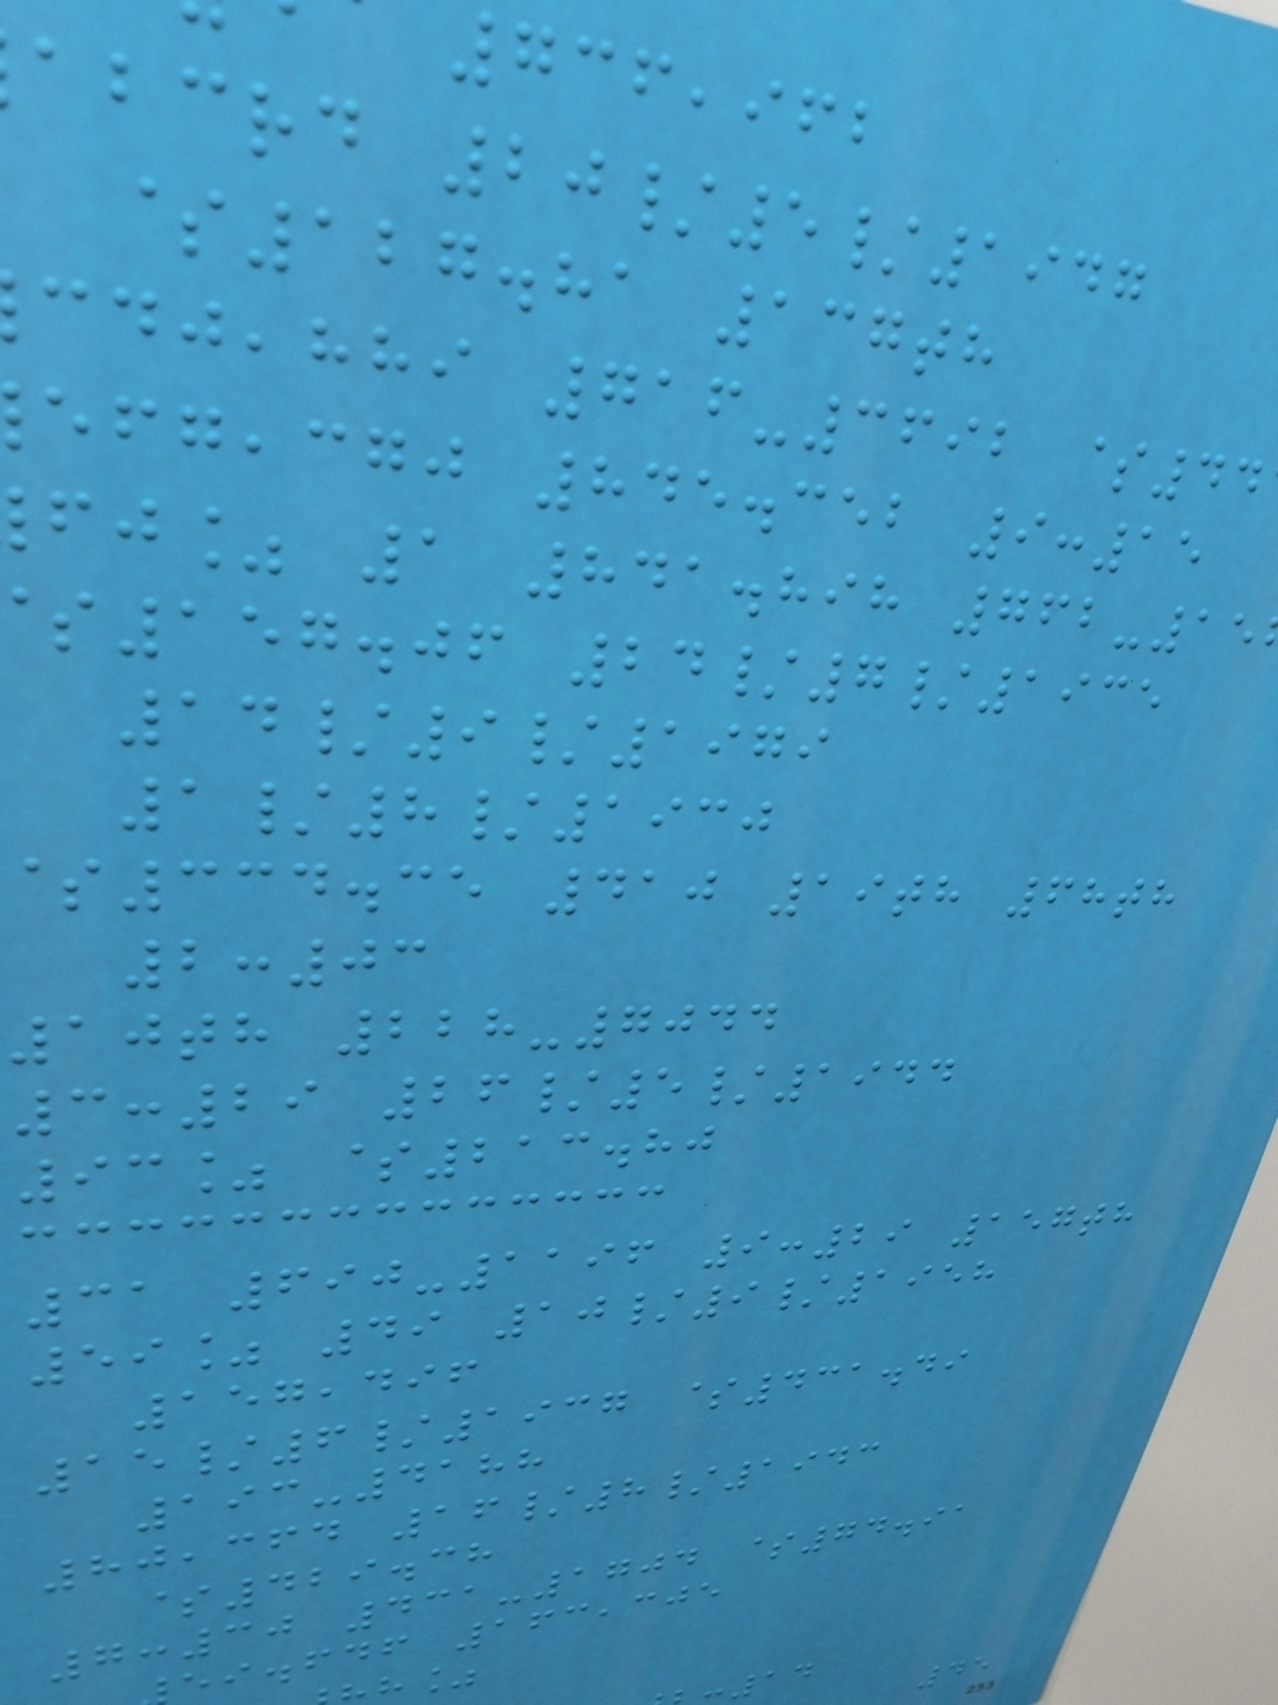736,962
abcrd 20/5/1947
$127.81 137th
,hhi 716-3692 $44
,cgj 845.352 9:15
fj% 1 841.898 762-15
157.06 24/7/1935
14/9/1979
1/8/1930
334.35 410 19th 68th
2:03
10th 228-7044
3:29 26/5/1944
93% $213.80
31 690-1196 9:29 157th
59% 49 10/9/1958
157,496
15/6/1937 $431.49
193-4188
80,364 16/8/1943
$429.38
7:30 431-1704 $74.91
ei.fdf 163,305
45
